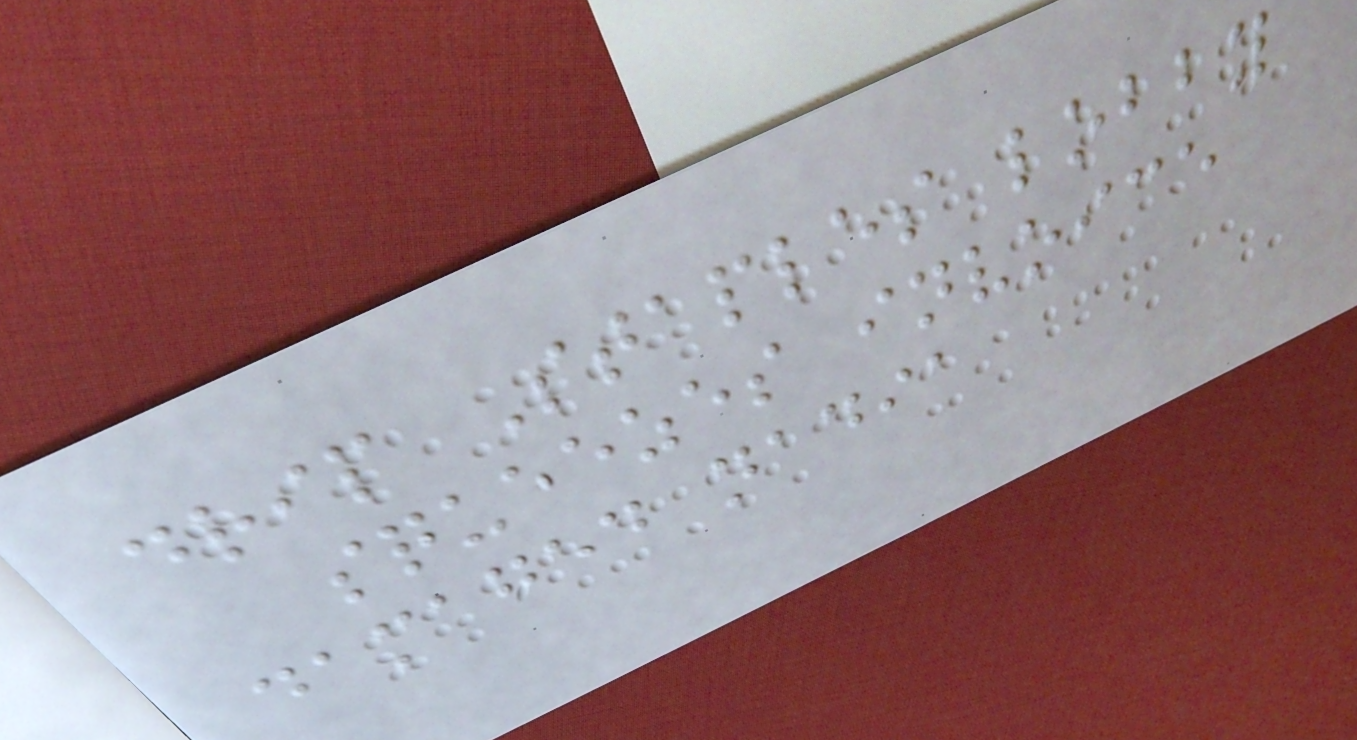drip Staples lobby
squeezes invoice
damaged nadia
